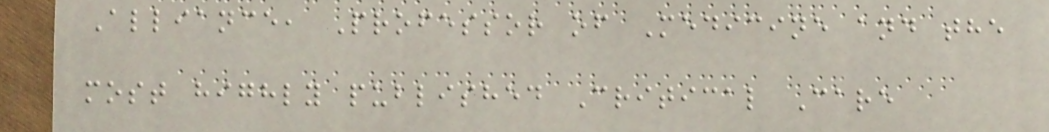Alliance, Professor of Medicine and the
most highly published Critical Care
